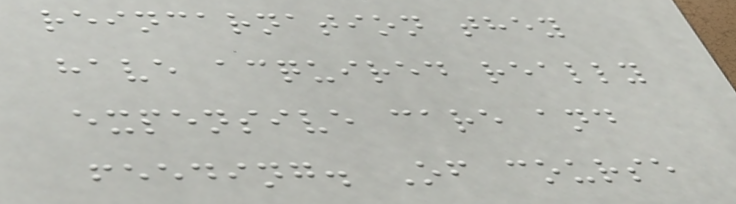reincarnation they
have acquired really
expensive care and
feeding. Of course
